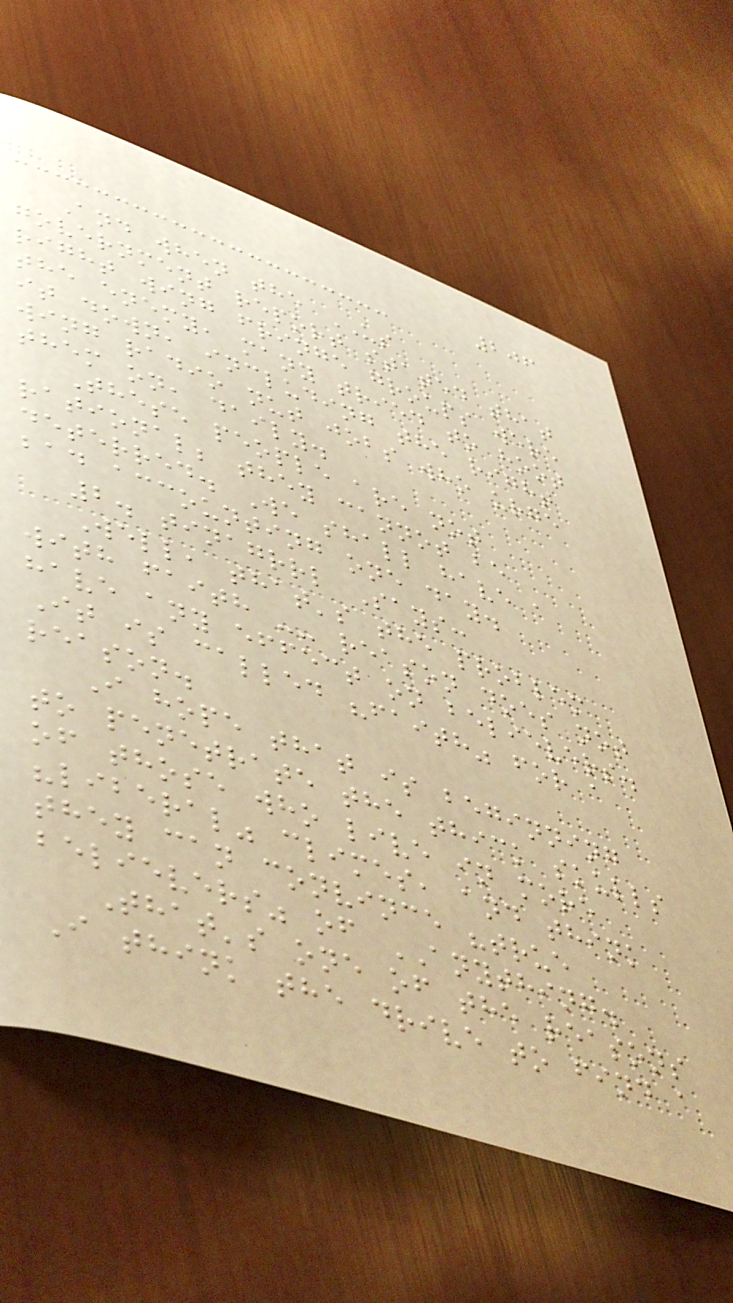206
And when the US
government report stated that
right wing fringe groups were
the enemy, many tried to hoot
it down, including the right
wing radio nut jobs who urge
them on, daily.
These people are not
rational; they cannot be
deterred. We shall have a
bad accounting one day.
2. tinagrrl Says:
Well, that's the problem
with faith -- reason does not
have any effect on believers.
It is called "faith" for a
reason.
I hope that is beginning
to penetrate the thick skulls
of those who live in more
"liberal" climes, and think
they can convince "true
believers" of ANYTHING.
That's one of the reasons
I think the drive to find a
